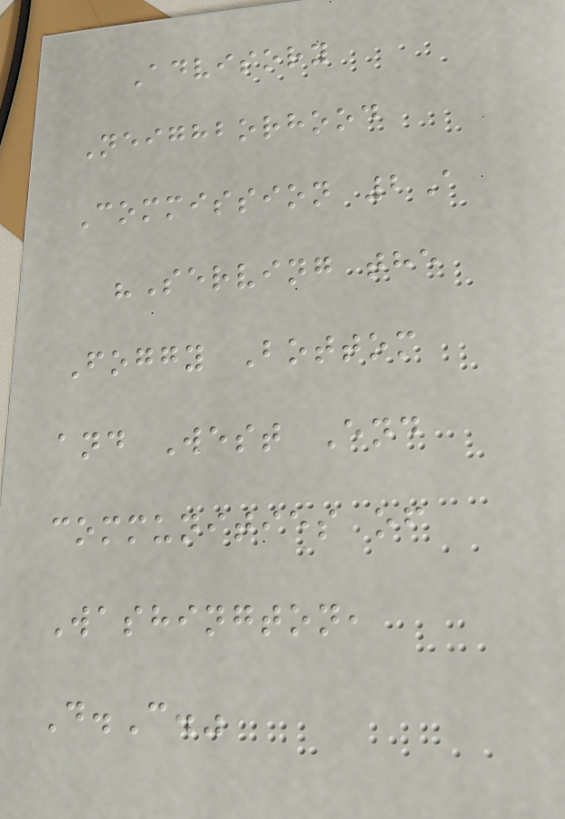Advisory
Neighborhood
Commission 2A
"Serving the
Foggy Bottom
and West End
communities of
Washington,
D.C."
